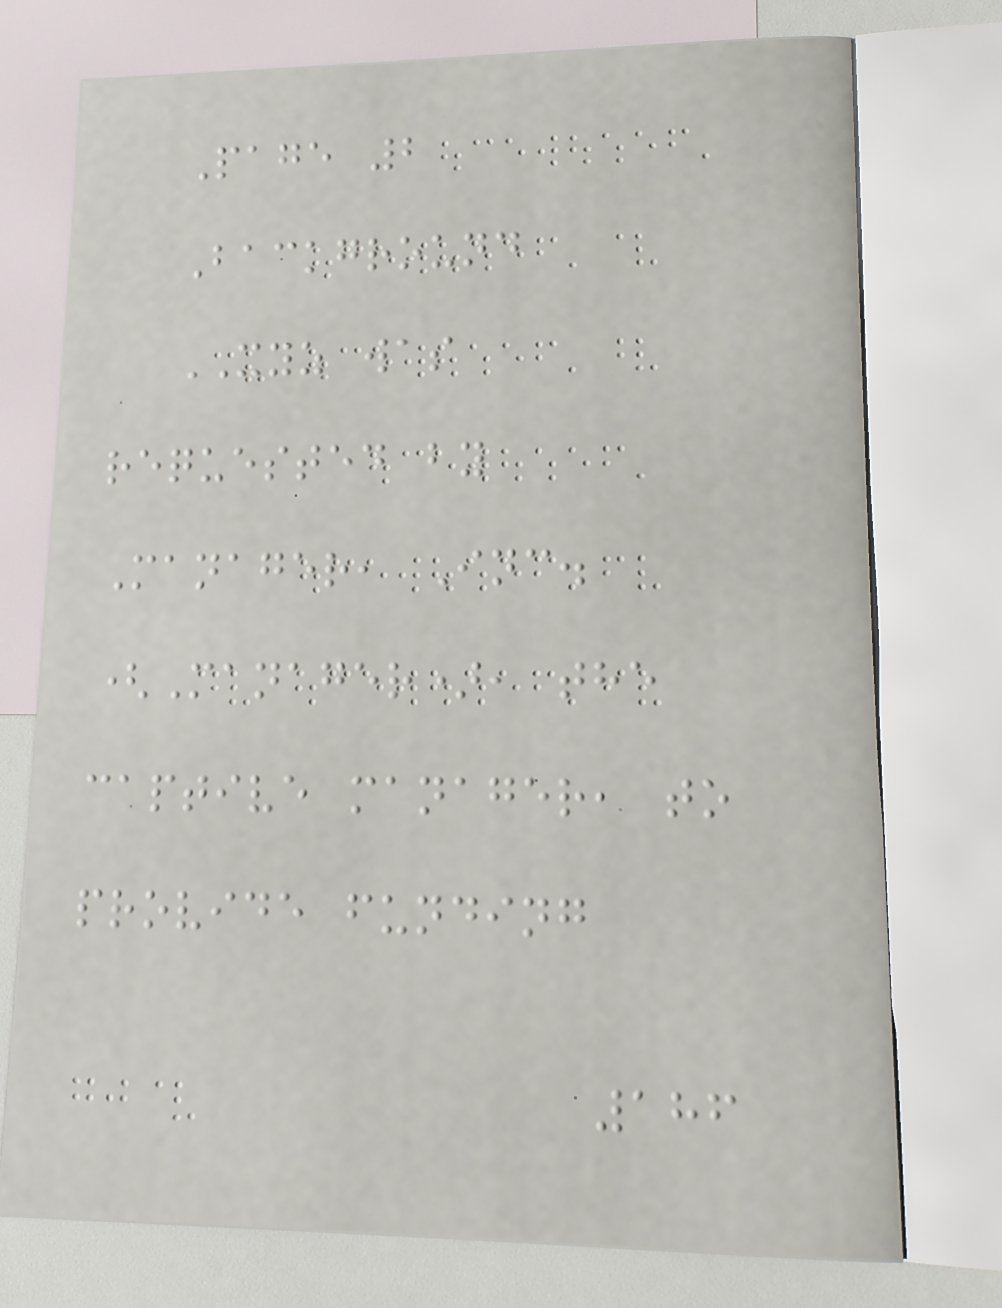Page 2
Background
XYZ was
requested by
Manager, Inc.
(Manager), the
captive manager, to
provide funding
186
